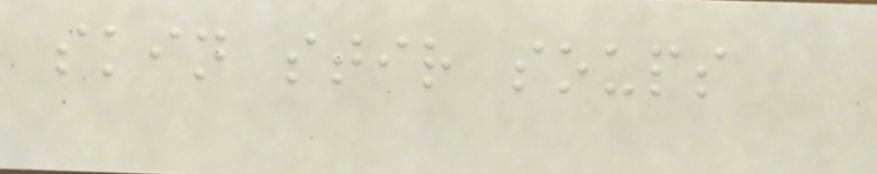skin stir soups
